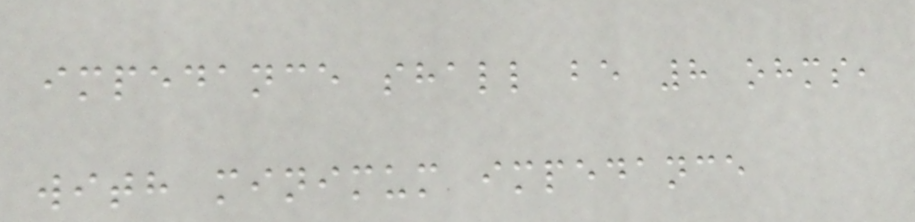impedance shall be 8 ohms,
with minimum impedance
